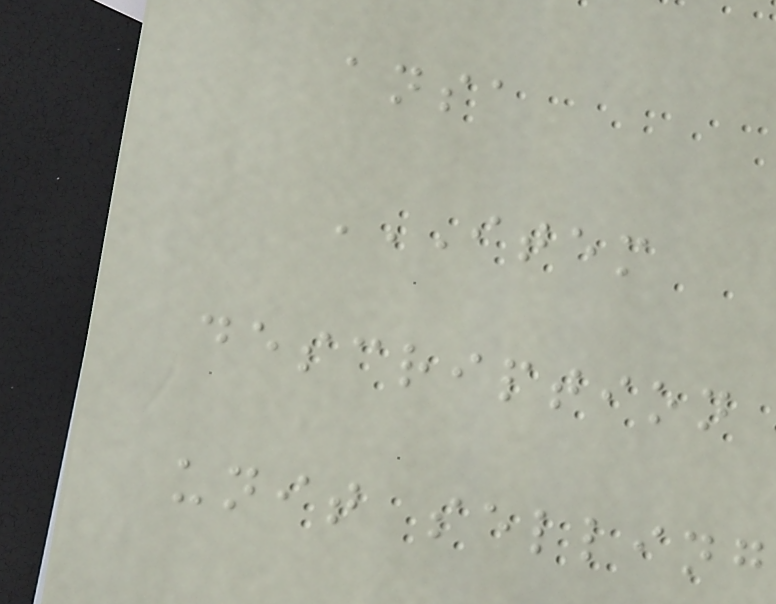ansa
ITEM
DESCRIPTION
UNIT SELLING
